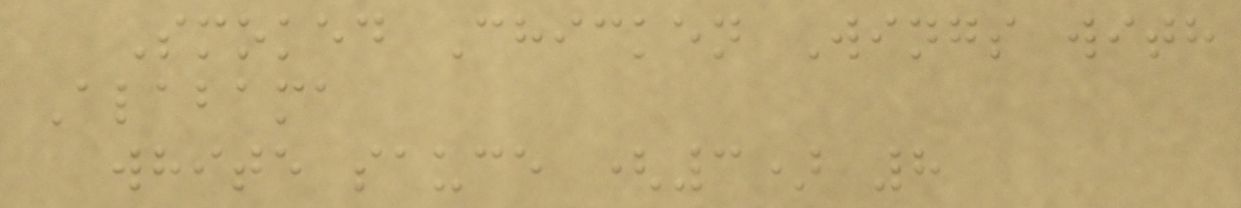Smoked Chicken Wings with
Alabama
white sauce (3) 8
